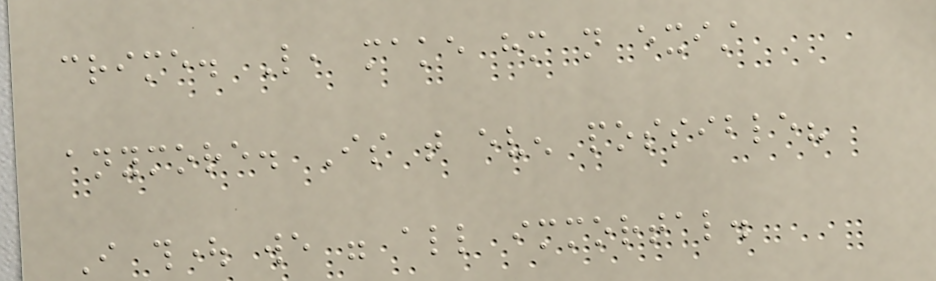crime. Like, make him not exist
anymore. Is that even possible?
I thought we were all immortal.
